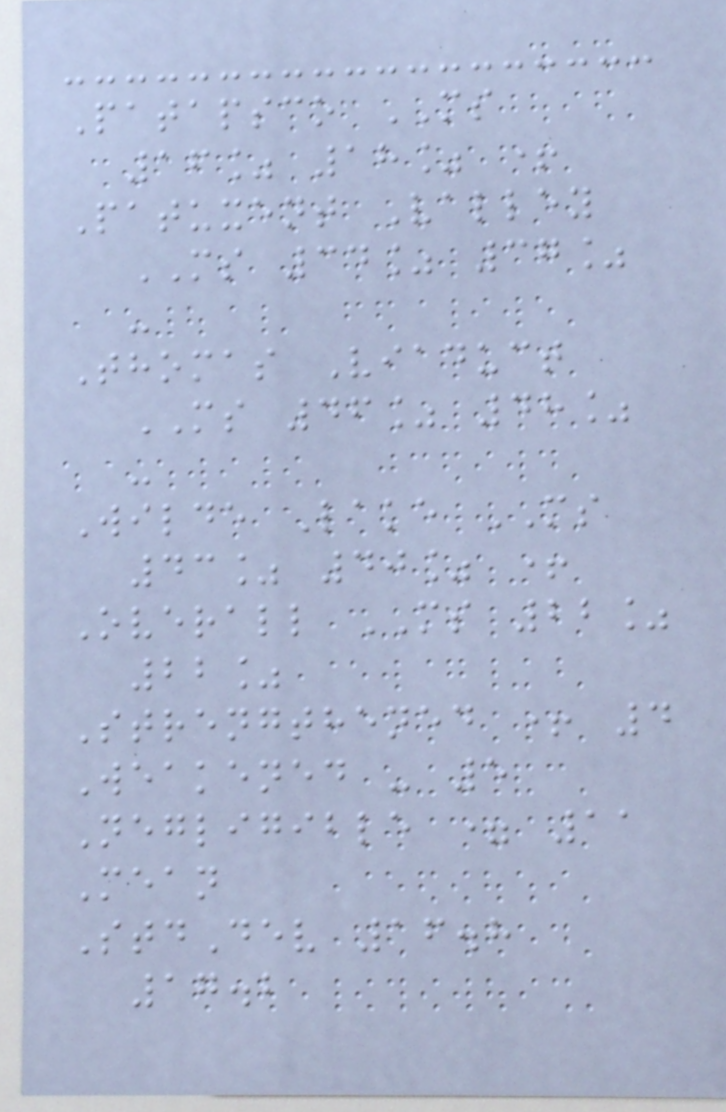Patapsco MS
16% 18% +
Patuxent Valley
MS 34% 37%
-
Thomas Viaduct
MS 46% 48%
-
Wilde Lake MS
43% 40% +
Overall MS 22%
22%
Strengthened + 4
Weakened - 5
Negligible = 11
Mean
StdDev 16.8
17.2
